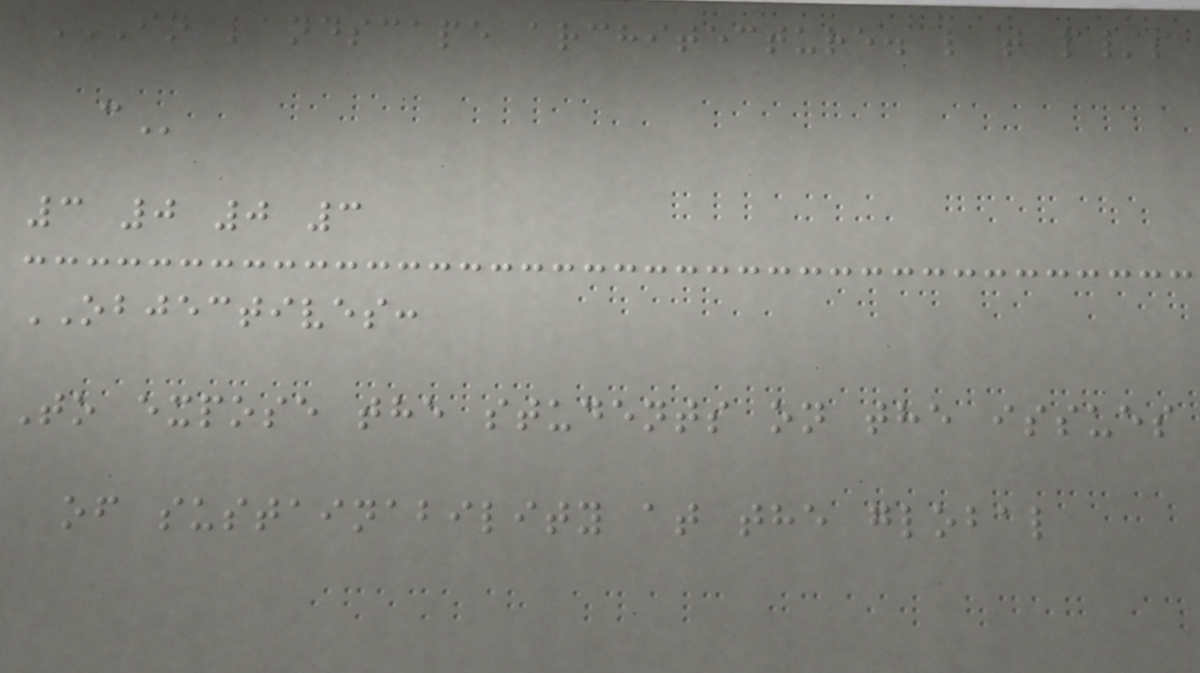IN LANDSCAPE ARCHITECTURE. L T P/S
C
3 0 0 3
OBJECTIVES:
To expose the students on the issues
of sustainability at the global
